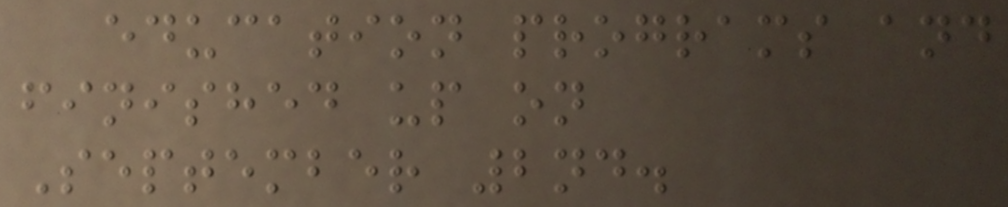education programs and
finished up on
September 2nd.
